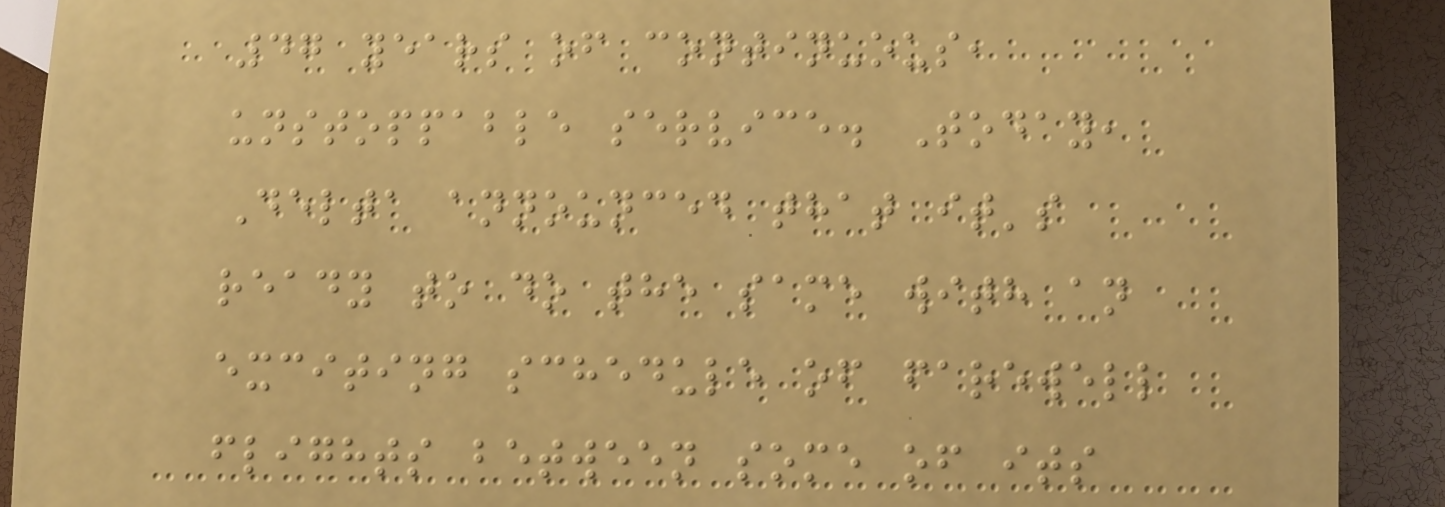47 years of continuous,
unstoppable service. Today,
Delta announced that it's
ready to do the same with an
exciting schedule of farewell
flights between some of its
